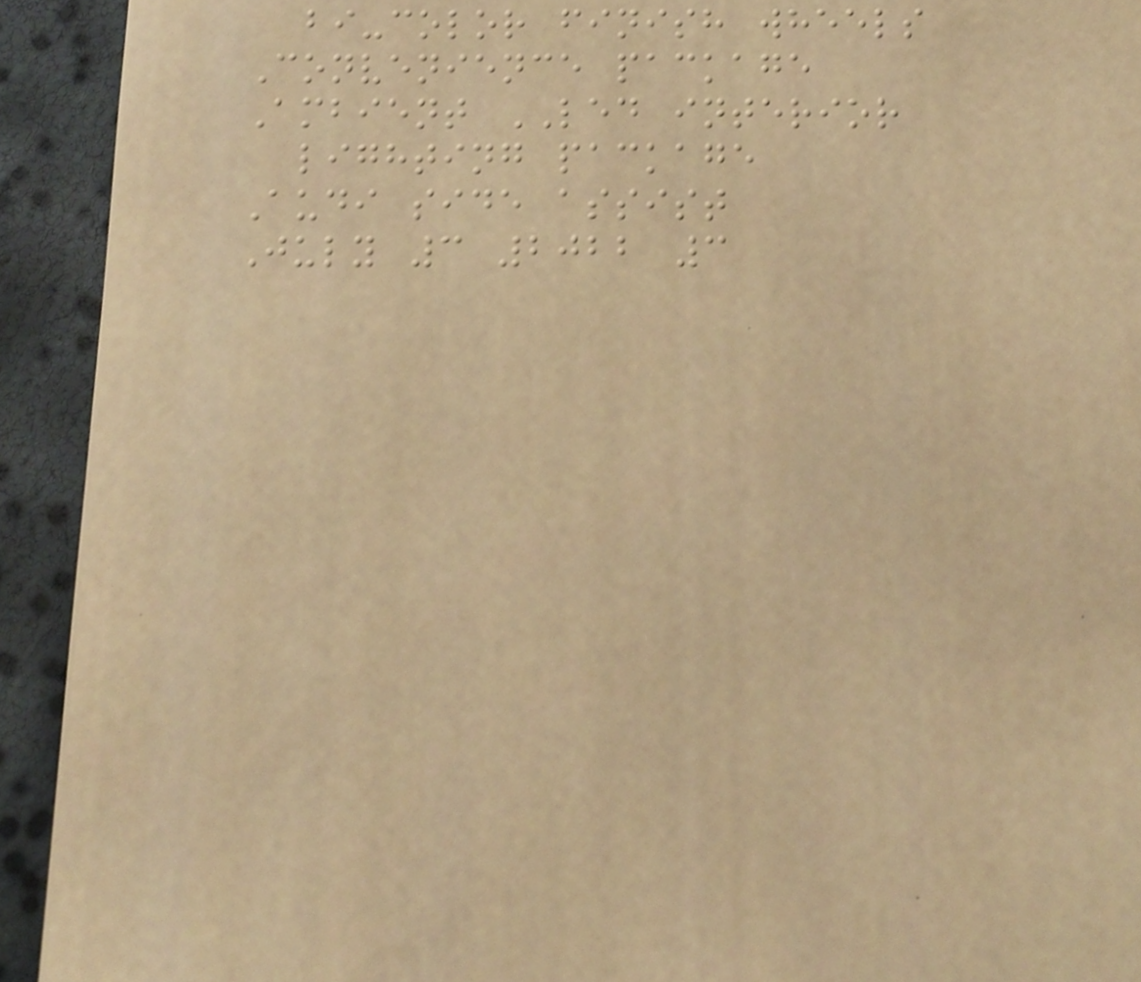bi-color finish wheels
Convenience package
Ambient LED interior
lighting package
Audi side assist
July 3 2022 3
